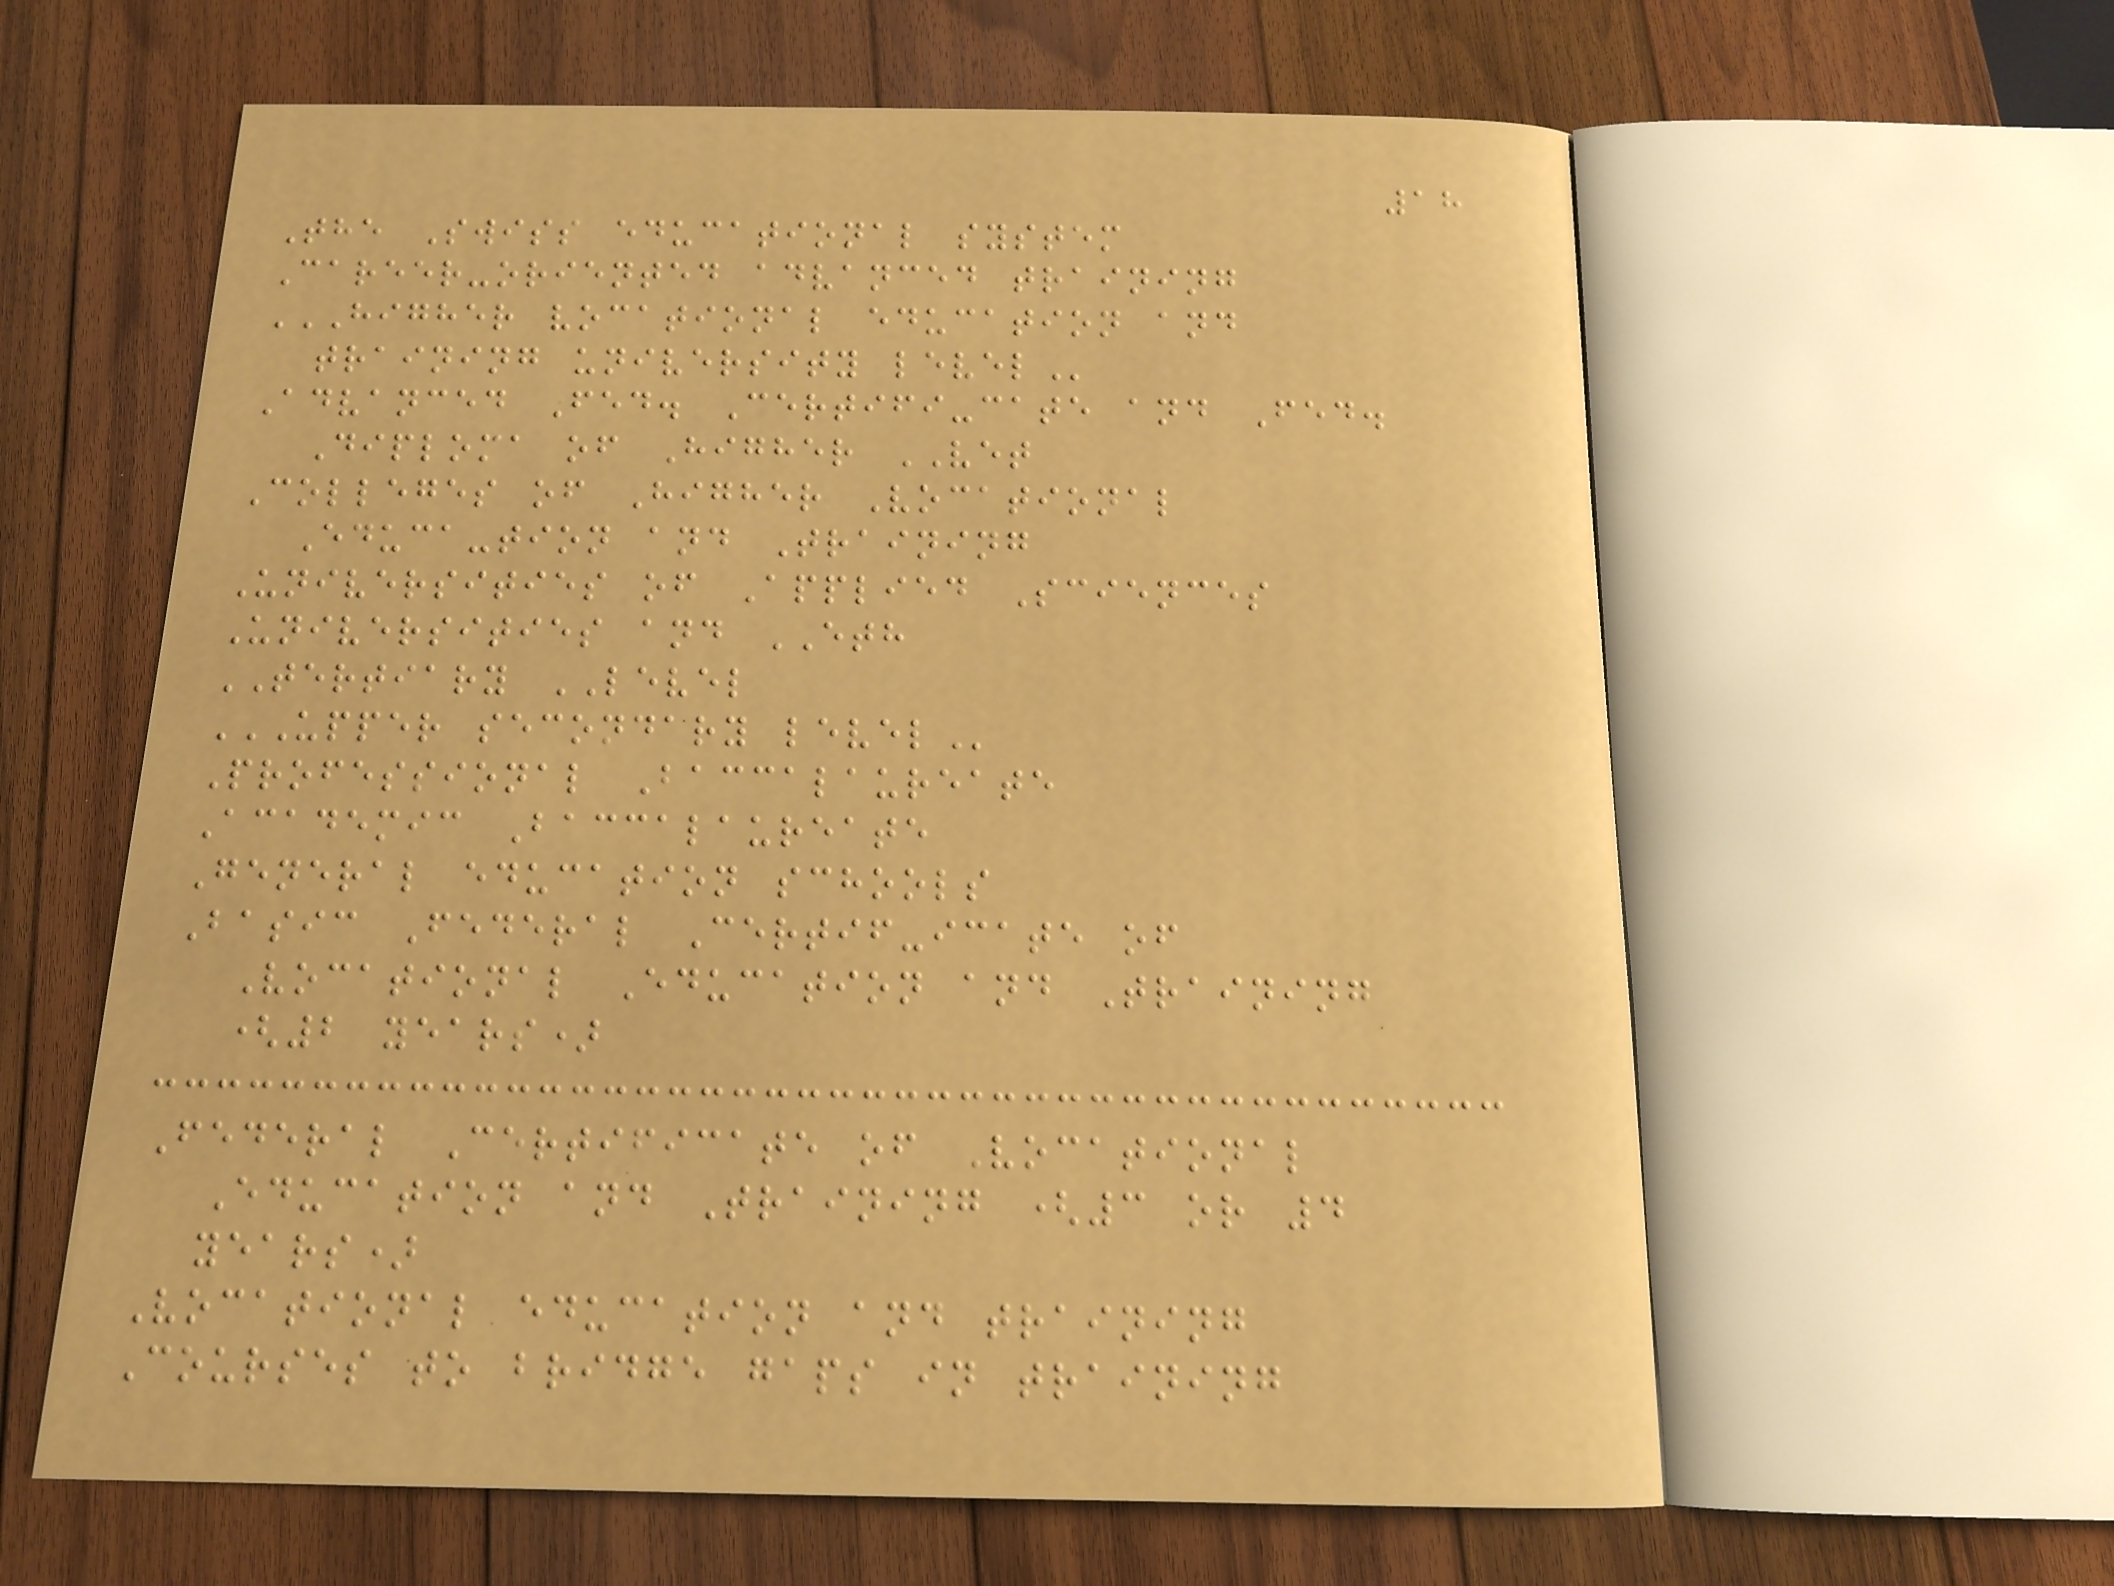18
The Swiss educational system
Career-oriented advanced training
HIGHER VOCATIONAL EDUCATION AND
TRAINING UNIVERSITY LEVEL
Advanced Fed. Certifi-cate and Fed.
Diploma of Higher VET
Colleges of Higher Vocational
Educa-tion and Training
Universities of Applied Sciences
Universities and ETH
TERTIARY LEVEL
UPPER SECONDARY LEVEL
Professional Baccalaureate
Academic Baccalaureate
General education schools
Basic Federal Certif-icate of
Vocational Education and Training
(2 years)
Federal Certificate of Vocational
Education and Training (3 or 4
years)
Vocational education and training
Courses to bridge gaps in training
